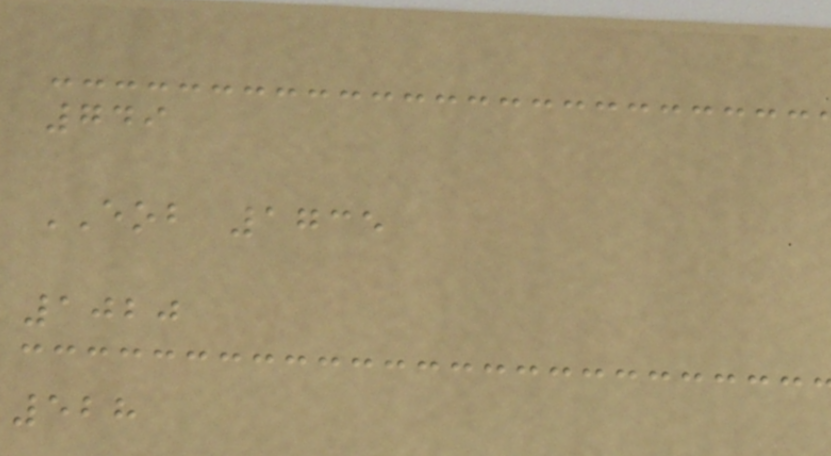749
EOB 1735
1020
528
